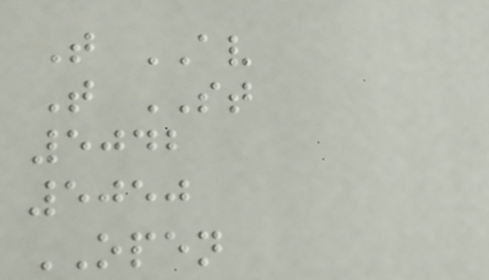T AV
T ST
5042
5050
OPEN
